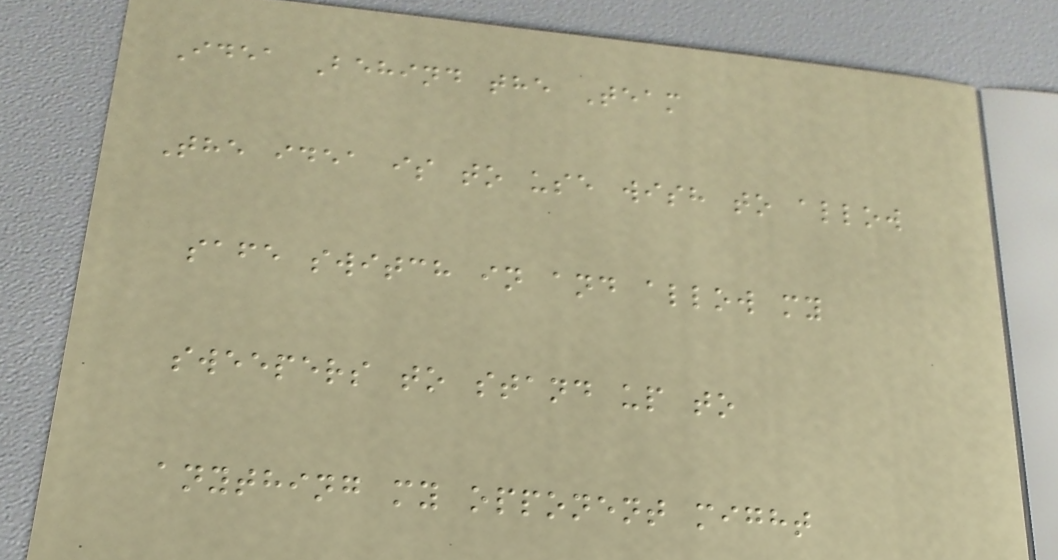Idea Behind the Team
The idea is to use wish to allow
safe switch in and allow my
sweepers to stand up to
anything my opponent might
